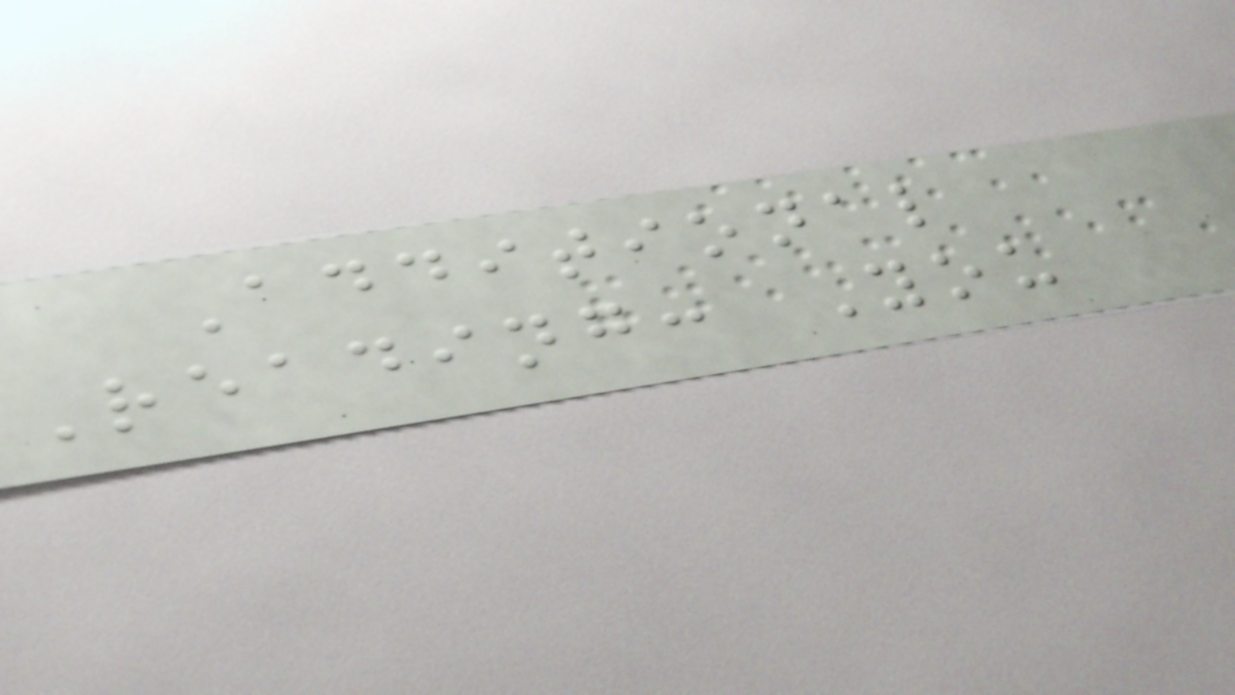Additional
Reading: You
